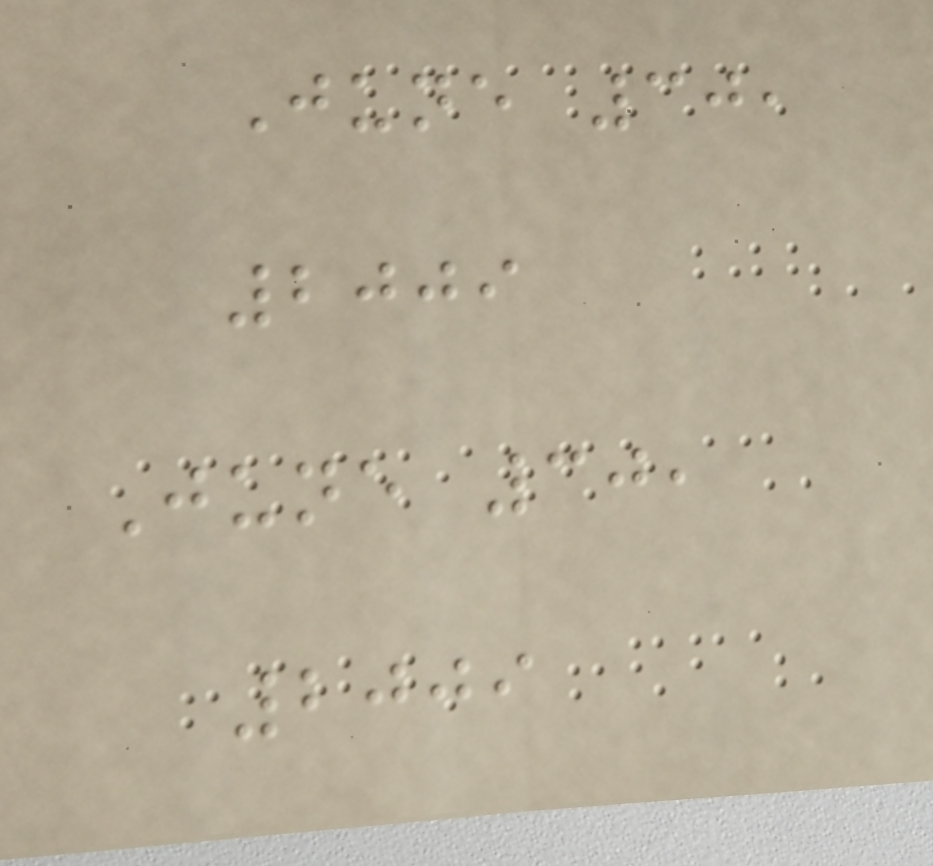June 30,
2009
June 30,
2009
